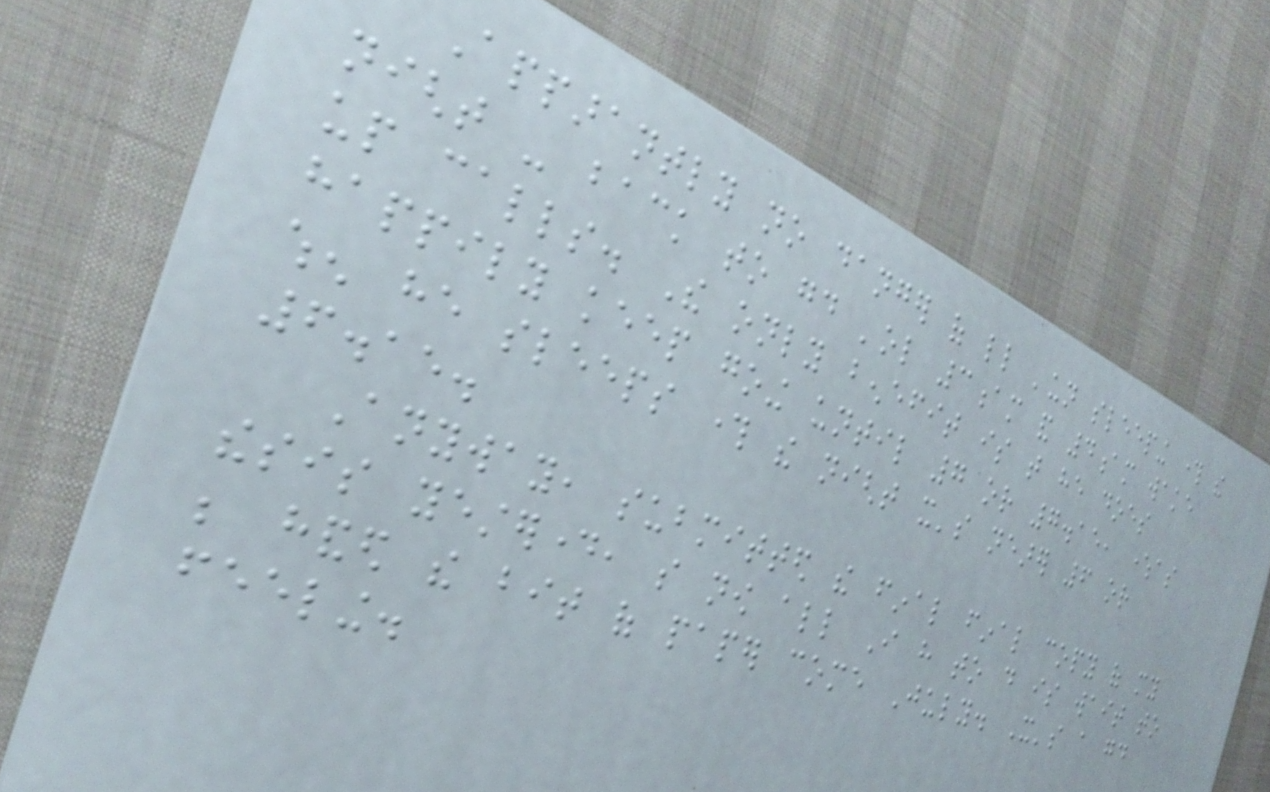Apparantly no danger of little 'un sleeping through the
night - back to good 'ol 3am and 4am wake
up calls. The only benefit is that he does
happily keep going until 7 or 7.15, whereas
when he sleeps through the night it's nearer 6 or
6.15.
Anyway, submitted the final final copy of my
thesis yesterday, so now all I have to do is wait to
be handed the bit of paper come July. It's a good
feeling.
